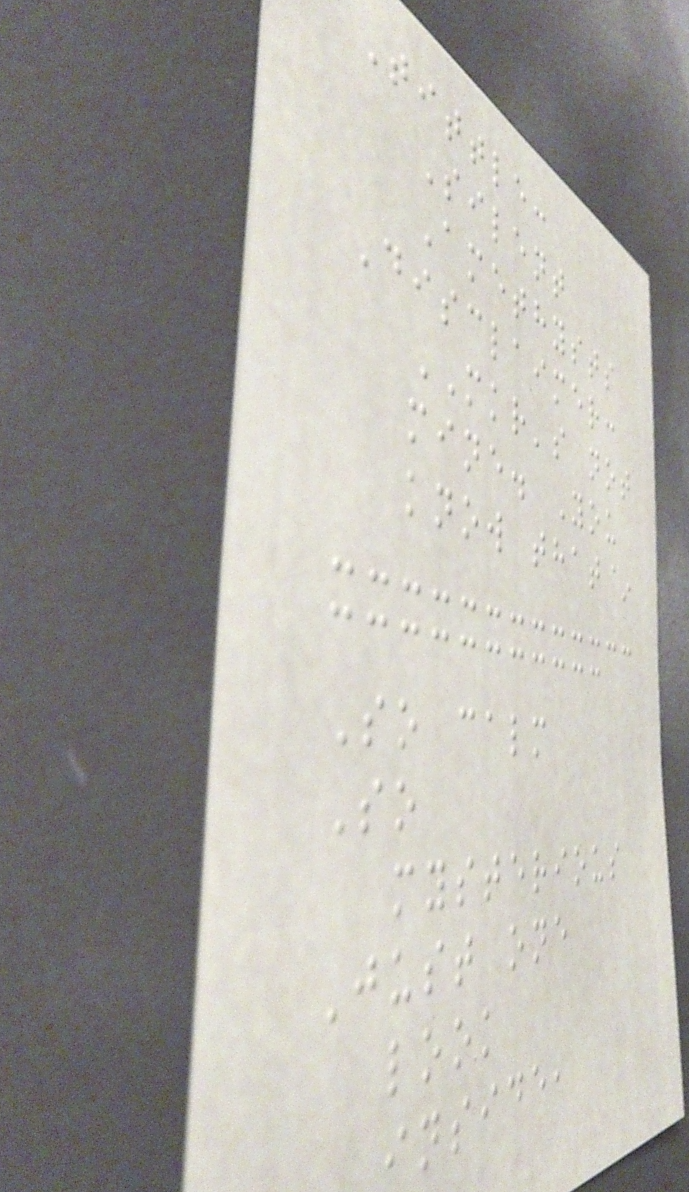Tittle:
Silent
Amethysts
Disclaimer:
MKR's not
mine. You
know that~
So calm
So
mysterious
Just one
look
inside,
